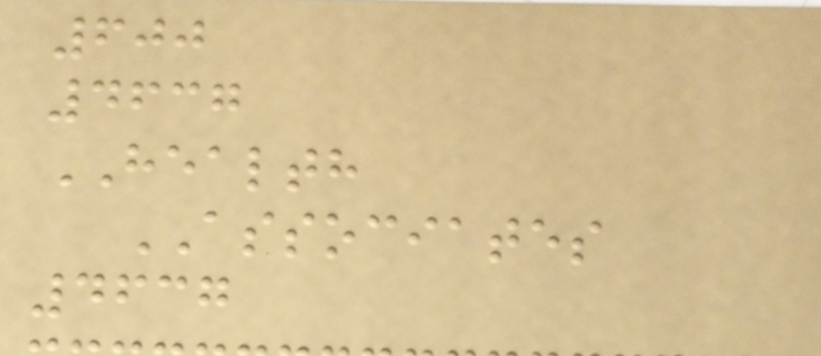600
4637
HEALTH
ASSOCIATES
4637
